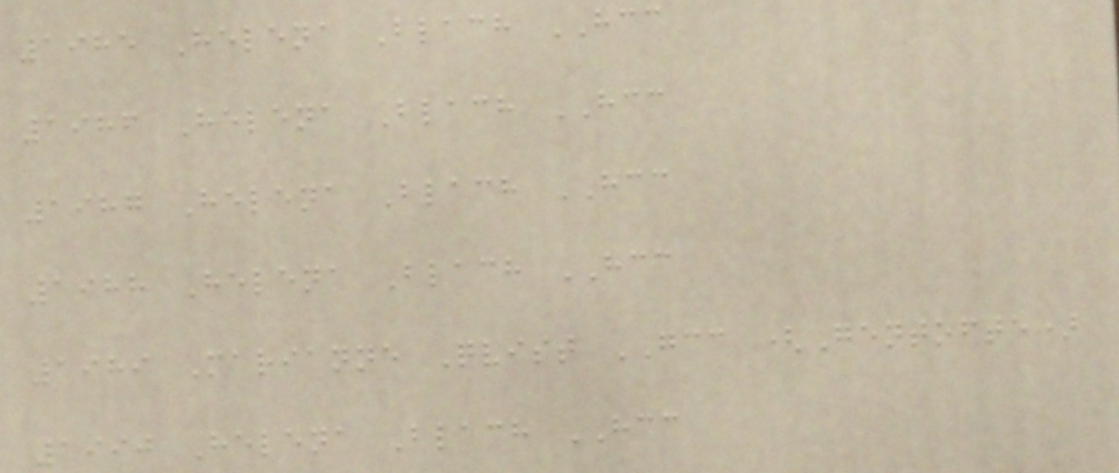1985 Helena Blach HCC
1986 Helena Blach HCC
1987 Helena Blach HCC
1988 Helena Blach HCC
1989 Marianne Qvist GCC (Gentofte)
1990 Helena Blach HCC
